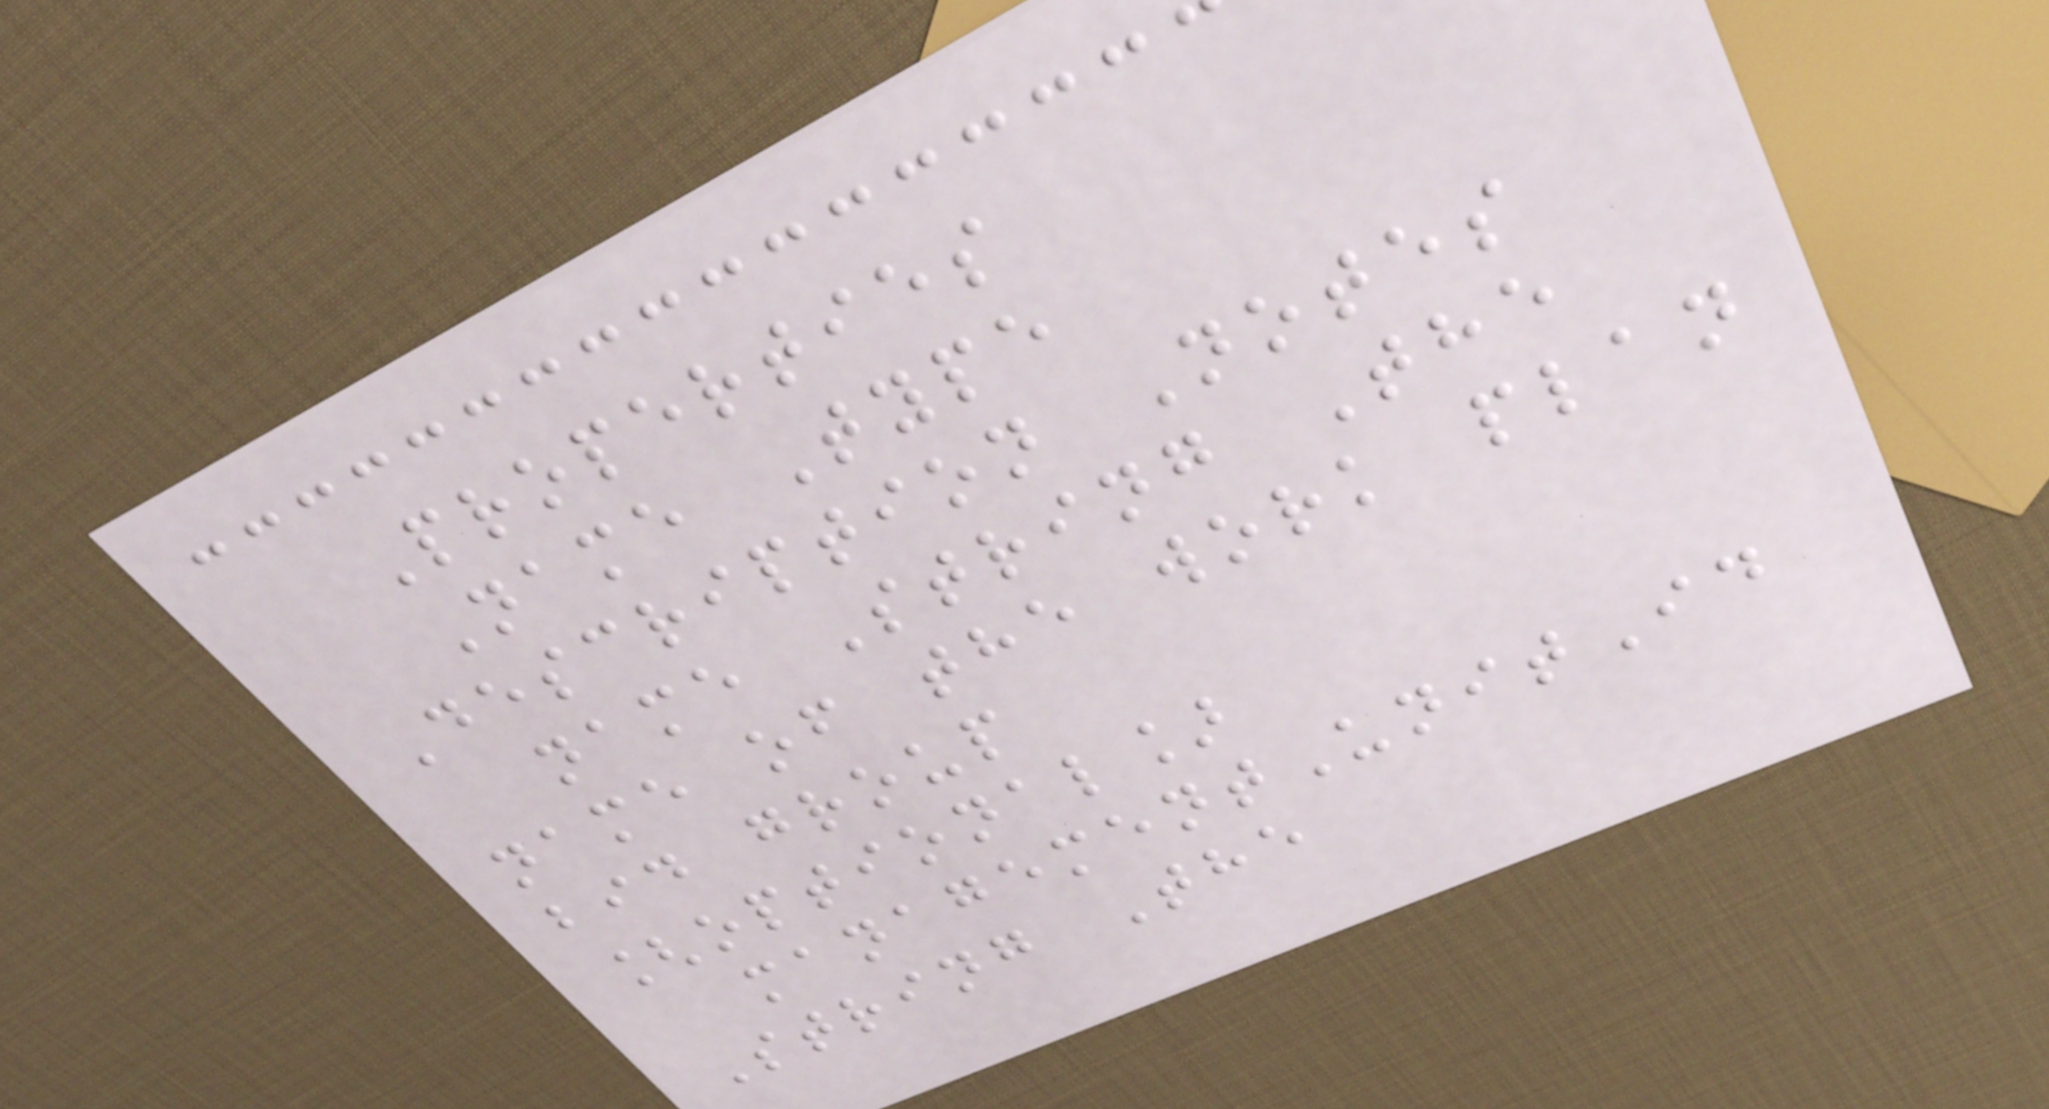Properties
Name Type
Description Notes
name String The
name of the work plan
bid group
[optional]
managementUnitId
String The
